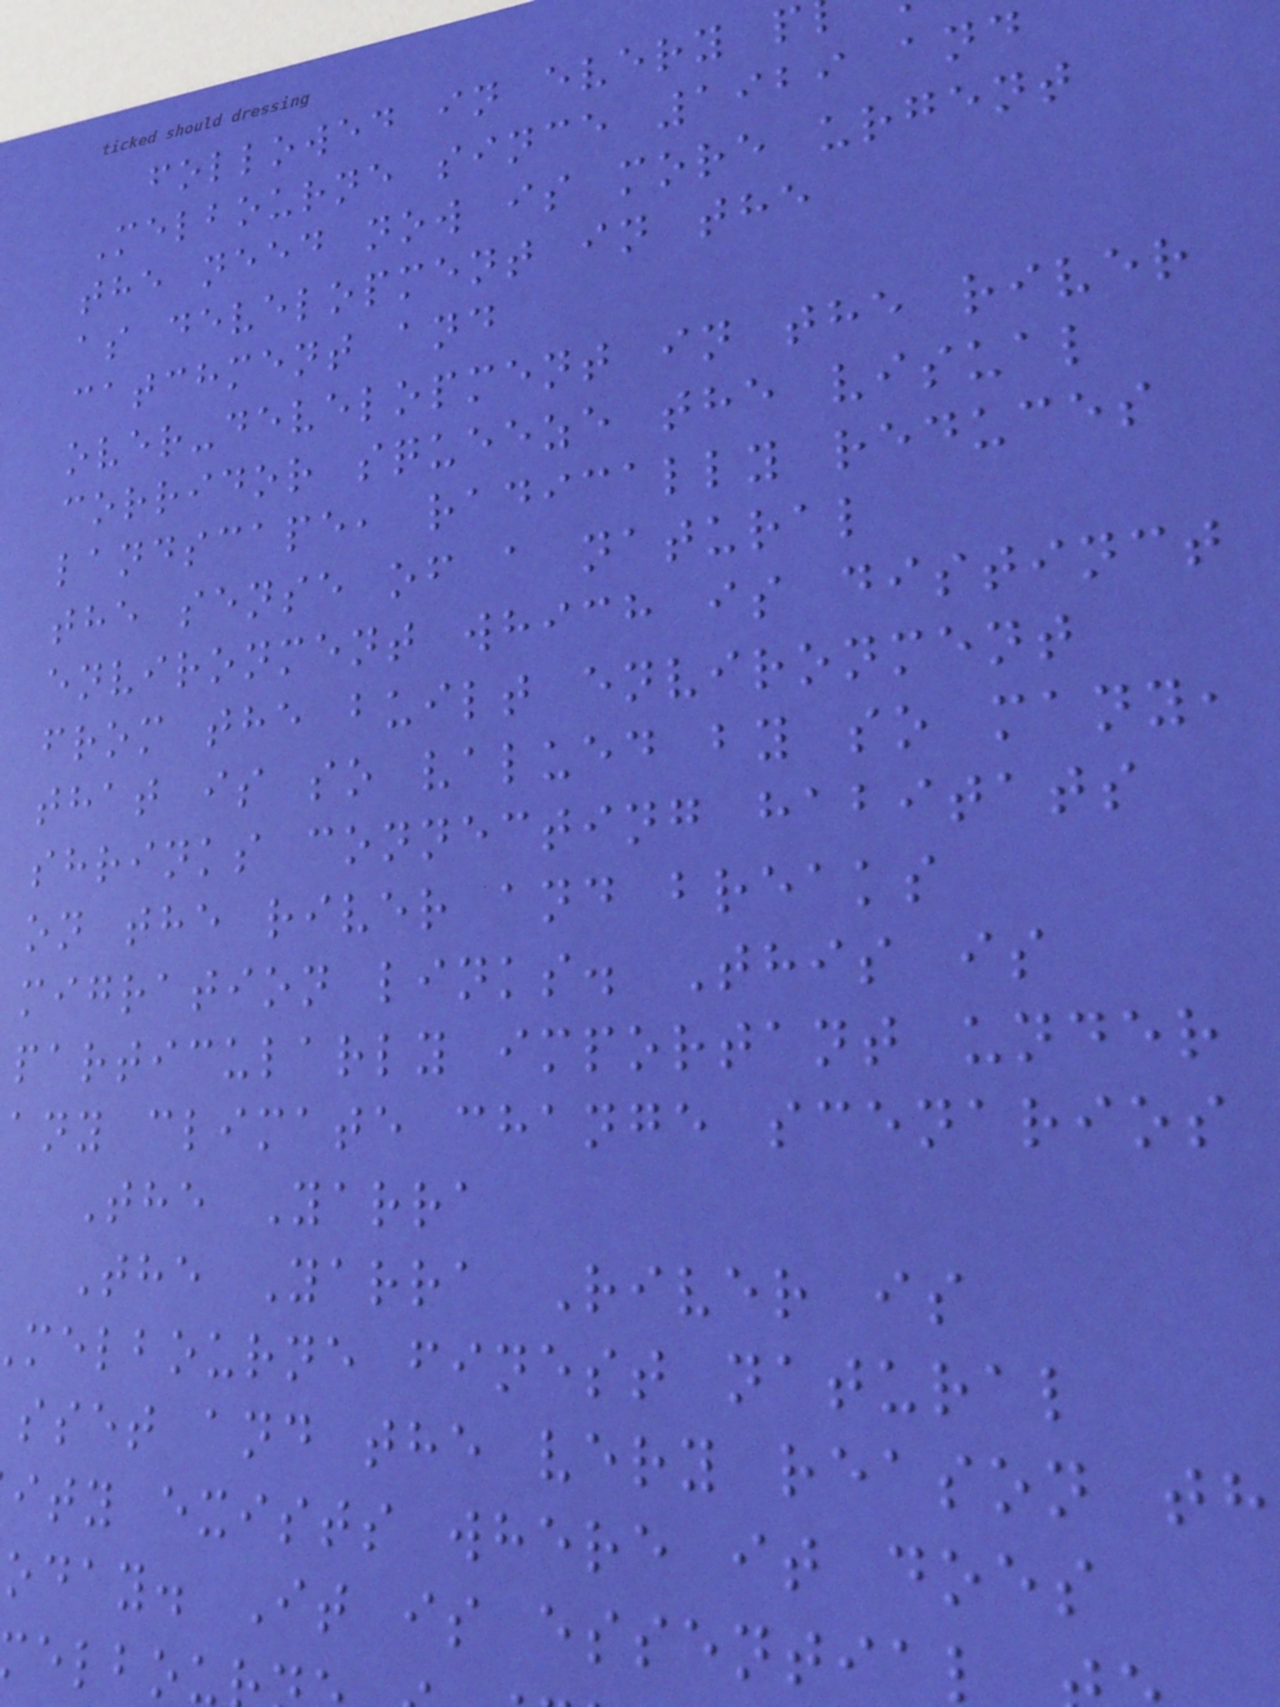followed in every p
Melbourne since 1929 and
the need now is more urgent
as development in the
catchment and
over-development in the river
corridor squeeze the visual
landscape, radically reduces
the sense of a natural
environment which is distinct
from the built environment
that is so valued by so many,
shrinks connecting habitats
on the river and breaks
migration links. This is
particularly important under
any climate change scenarios
The Yarra
The Yarra River is
melbourne finest natural
sset and the very reason th
ity exists where it does
oday. It is essentia
